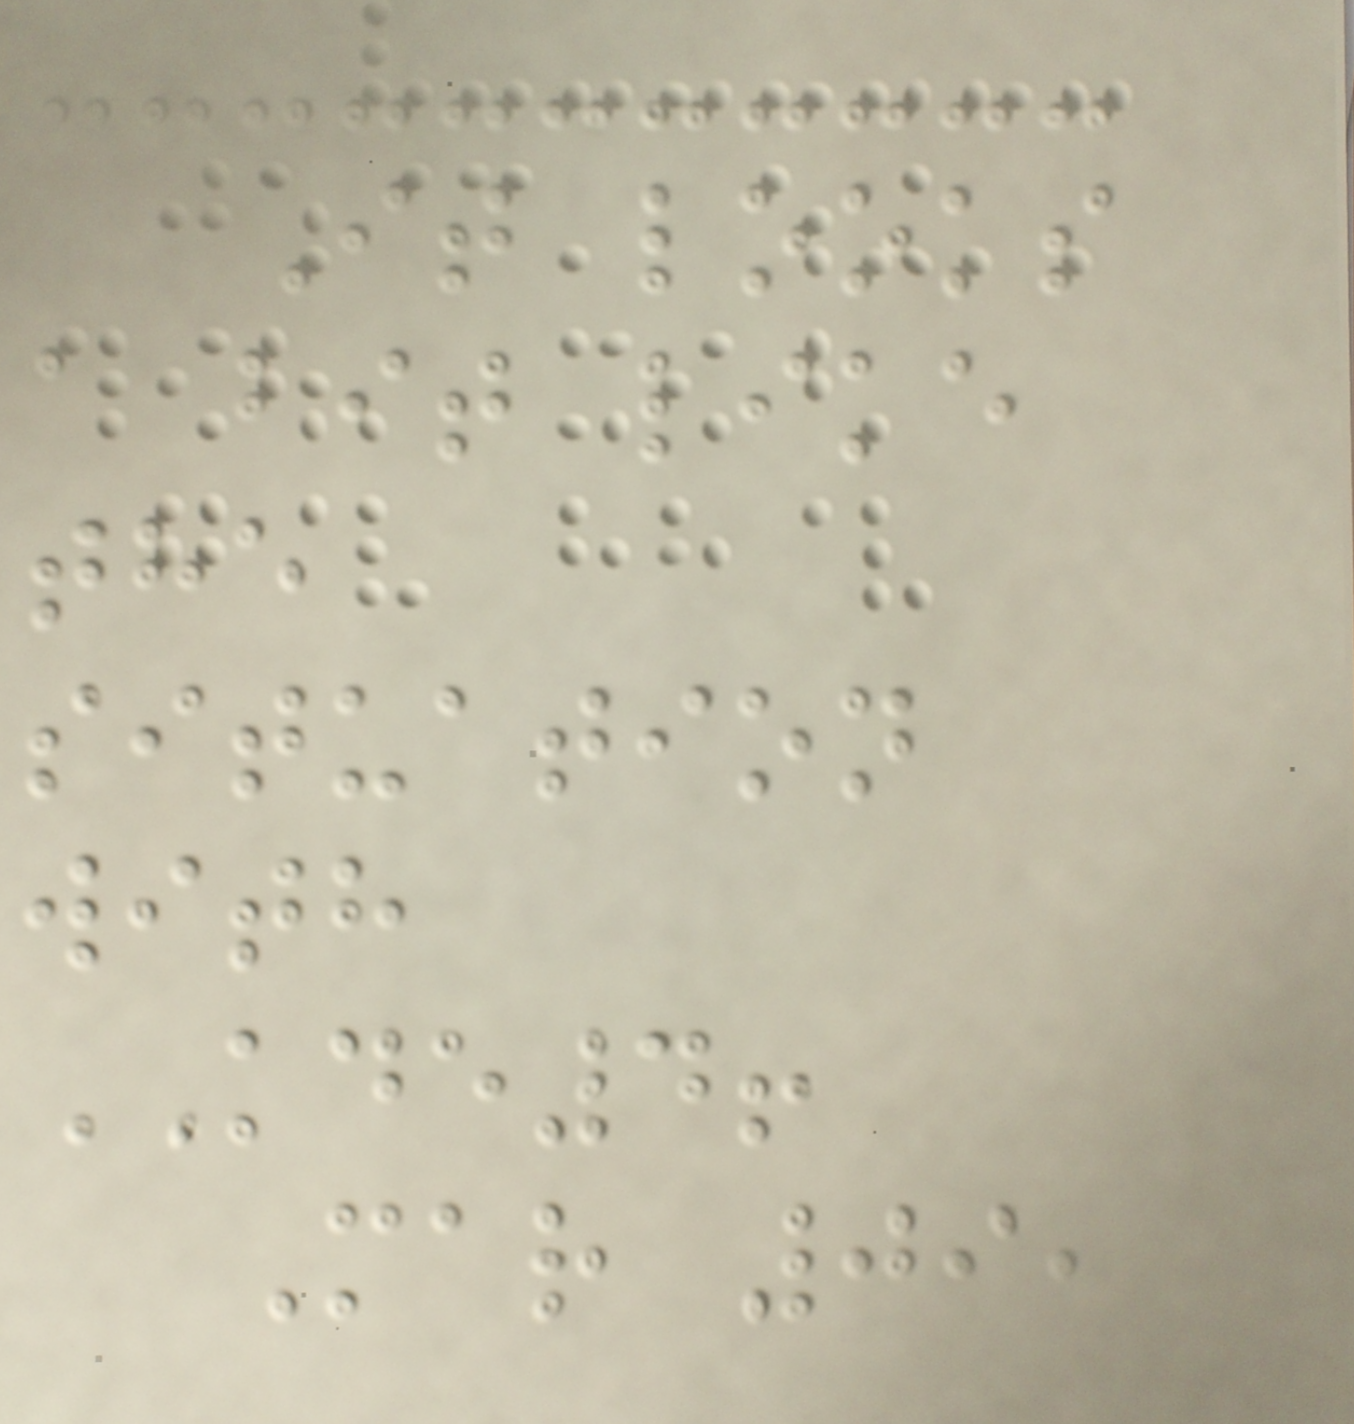It looks
a bit like
the
situation
with
KDE4!
Mar 09,
